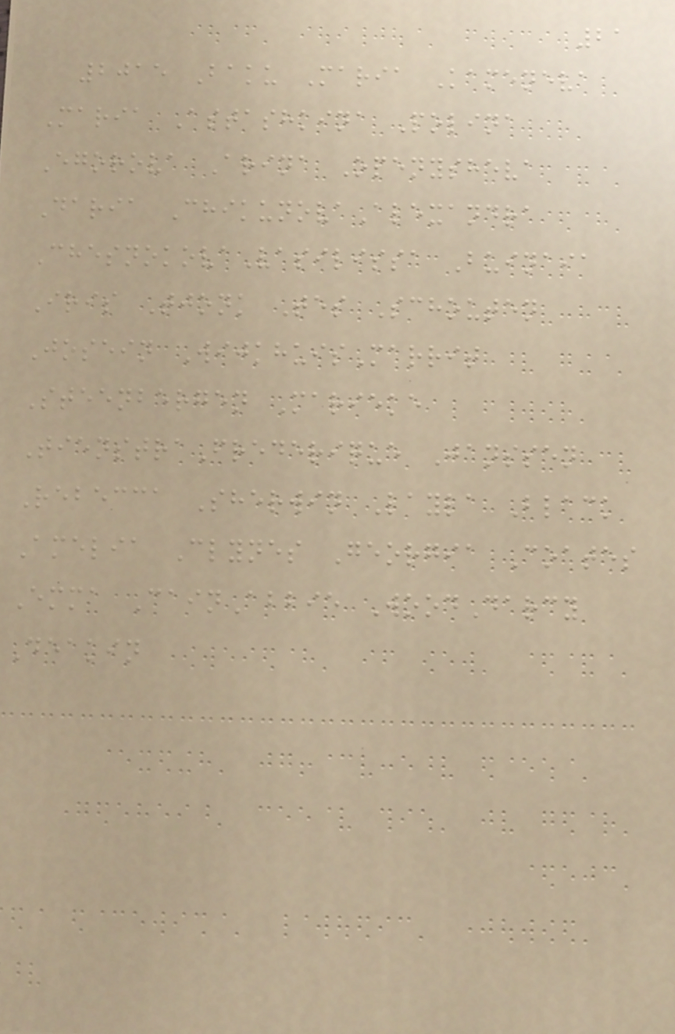21
2015 Baku Maria Kameneva
Maria Astashkina Polina
Egorova Arina Openysheva
Daria ChikunovaAlexandra
ChesnokovaVasilissa Buinaia
Iris Tjonk Tes Schouten
Josein WijkhuisMarrit
Steenbergen Marieke
TienstraFrederique Janssen
Rebecca Sherwin Layla Black
Amelia Clynes Georgia Coates
Emma CainAbbie WoodDarcy
Deakin
